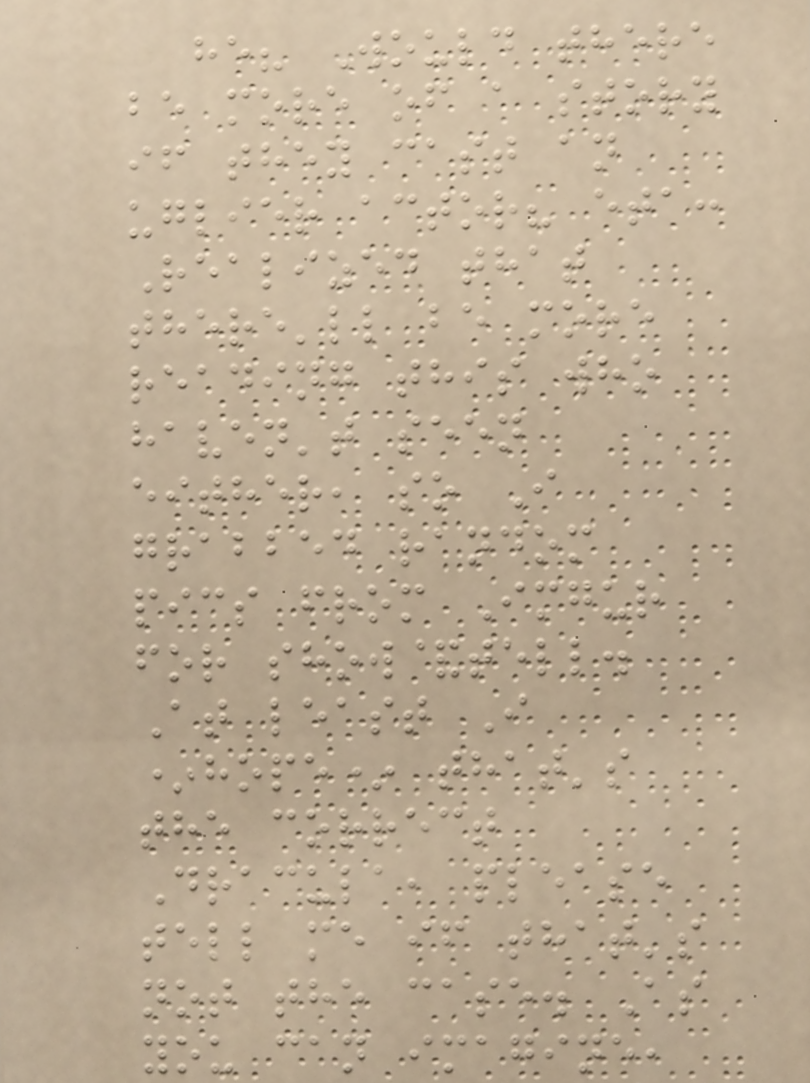he? Would there
be more of a story
if they cast an
uglier actor? eta:
Realized that
there'll be more
reading this who
haven't seen
either, so I
grabbed random
pics from Imgur
for show&tell.
At least I
*hope* that's
the correct
Dracula, please
tell me if that's
not the case. As
you can imagine,
